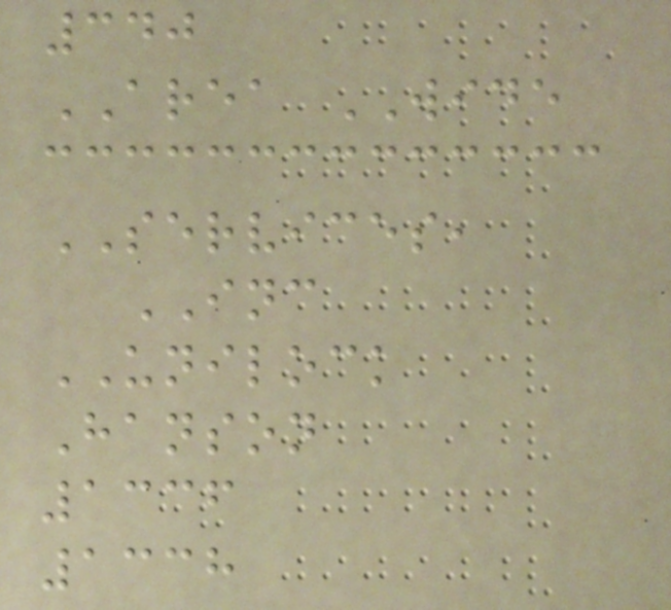340
AREA WIDE
SERVICES,
INC
UNILOCK
Hanson
1336
1338
